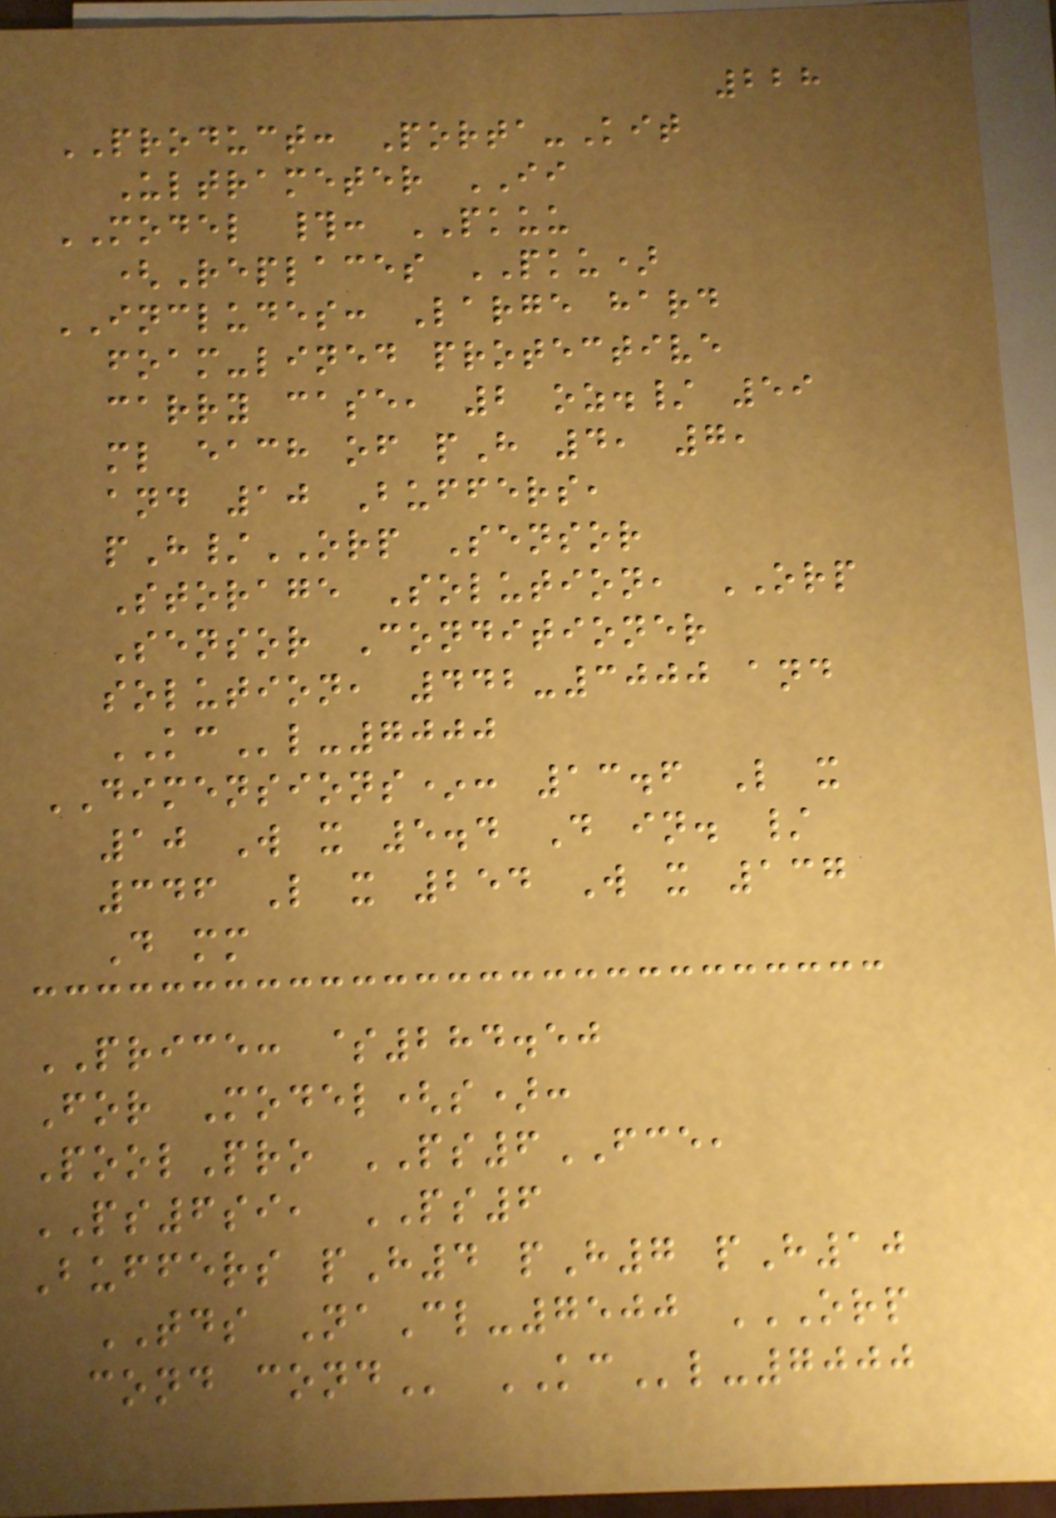228
PRODUCT: Porta-Kit
Ultrameter II
MODEL #: PKUU
(Replaces PKU)
INCLUDES: Large hard
foam-lined protective
carry case, 2 oz./ 59
ml each of pH 4, 7,
and 10 Buffers,
pH/ORP Sensor
Storage Solution, ORP
Sensor Conditioner
solution, 442-3000 and
KCl-7000
DIMENSIONS*: 13.6 L x
10 W x 5.4 D in. /
346 L x 254 W x 137
D mm
PRICE: $284.50
For Model(s):
PoolPro PS6FCE,
PS6si, PS6
Buffers pH4 pH7 pH10
TDS NaCl-7500 ORP
COND COND KCl-7000
